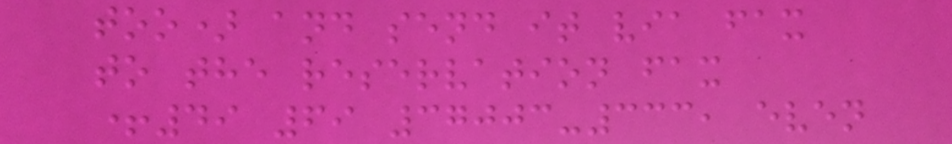too) and send it via fax
to the reservation fax
+49 69 37003-333, even
